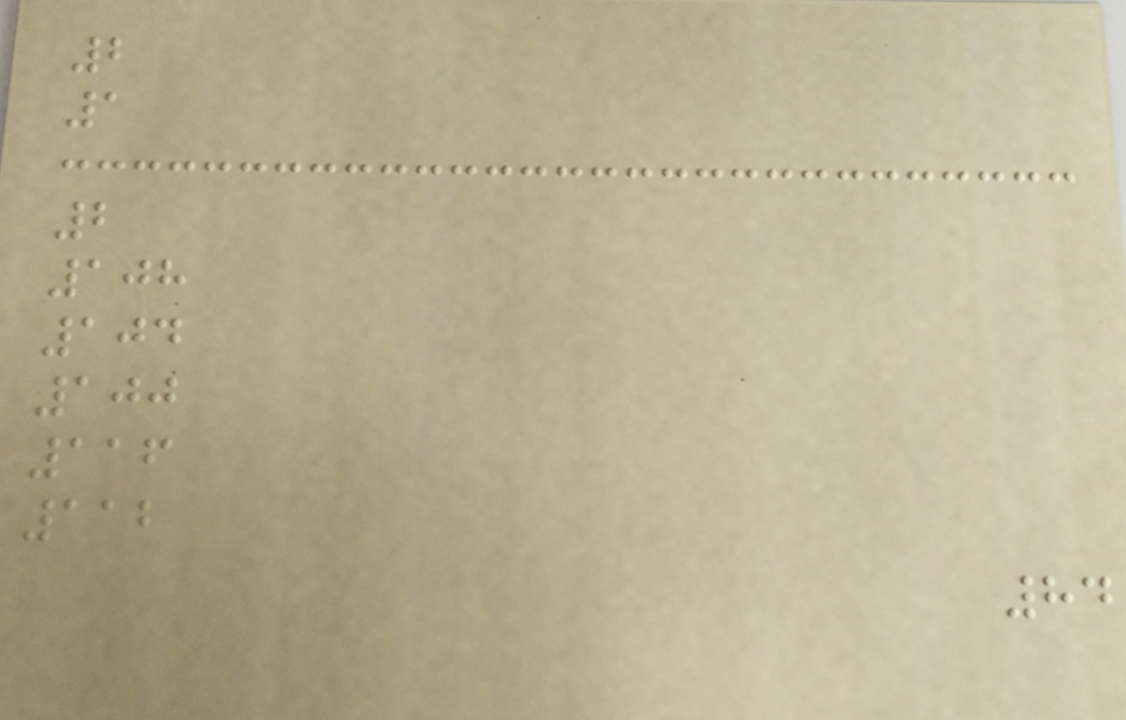2
1
2
108
104
100
116
112
84
